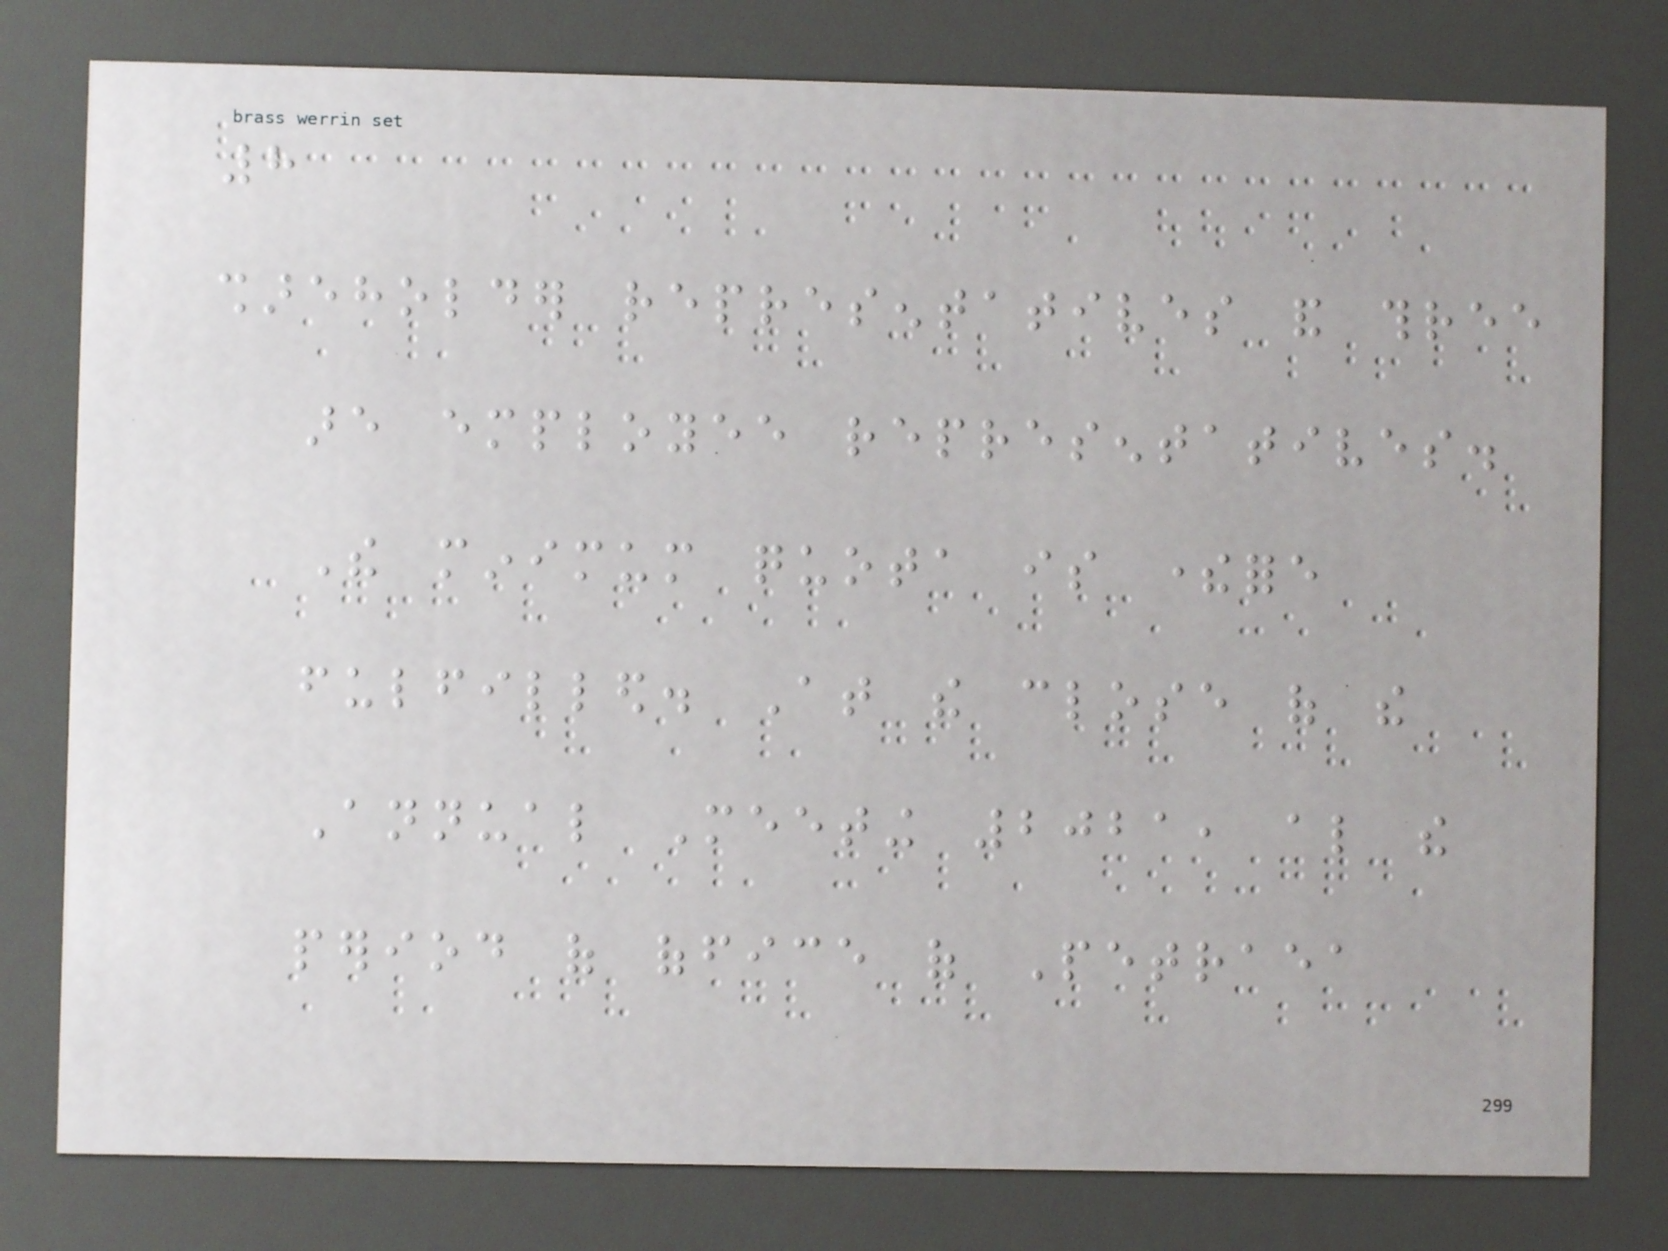8
shareholder representatives and three
are employee representatives.
The minimum quota is therefore
fulfilled. At the close of the
Annual Meeting 2021, also the
period of office of Petraea
